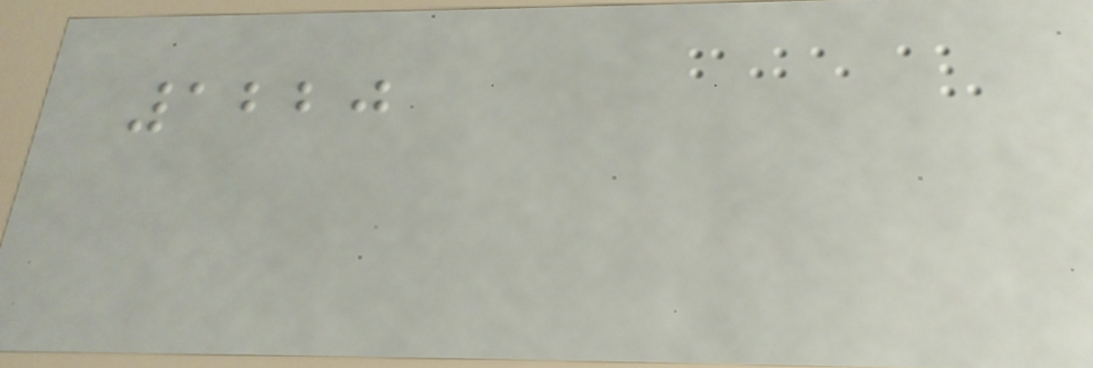1220
